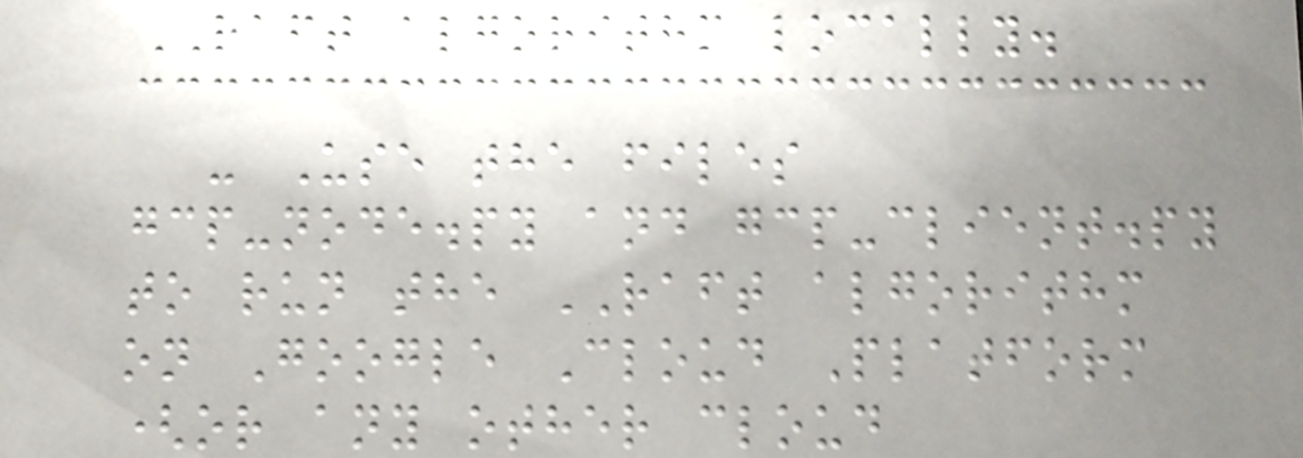RAFT algorithm locally.
- Use the files
gcp-node.py and gcp-client.py
to run the RAFT algorithm
on Google Cloud Platform
(or any other cloud
